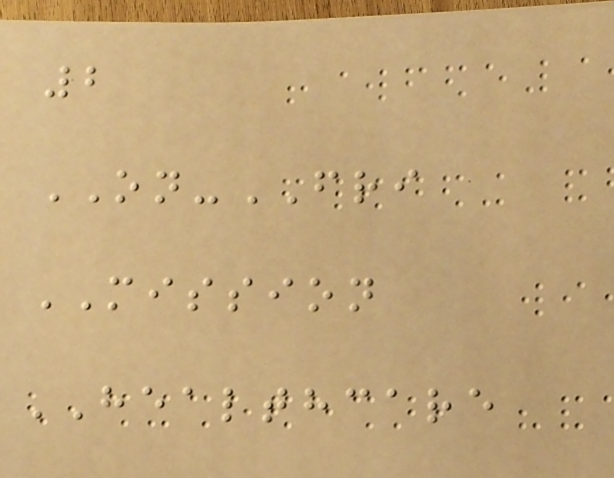2
ON-FRI
MISSION
HEALTHCARE
